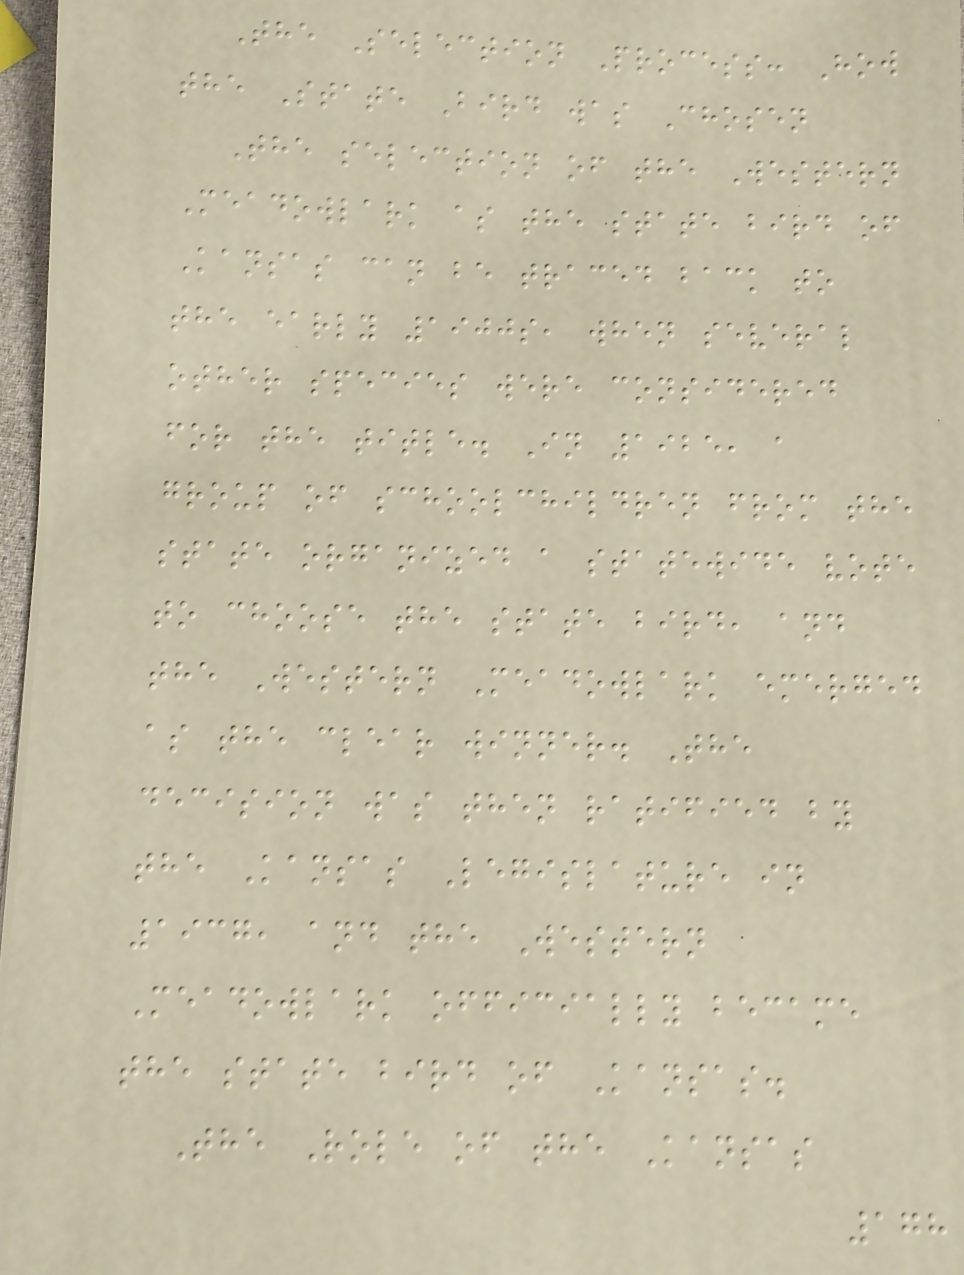The Selection Process: How
the State Bird was Chosen
The selection of the Western
Meadowlark as the state bird of
Kansas can be traced back to
the early 1900s, when several
other species were considered
for the title. In 1925, a
group of schoolchildren from the
state organized a statewide vote
to choose the state bird, and
the Western Meadowlark emerged
as the clear winner. The
decision was then ratified by
the Kansas Legislature in
1937, and the Western
Meadowlark officially became
the state bird of Kansas.
The Role of the Kansas
178
